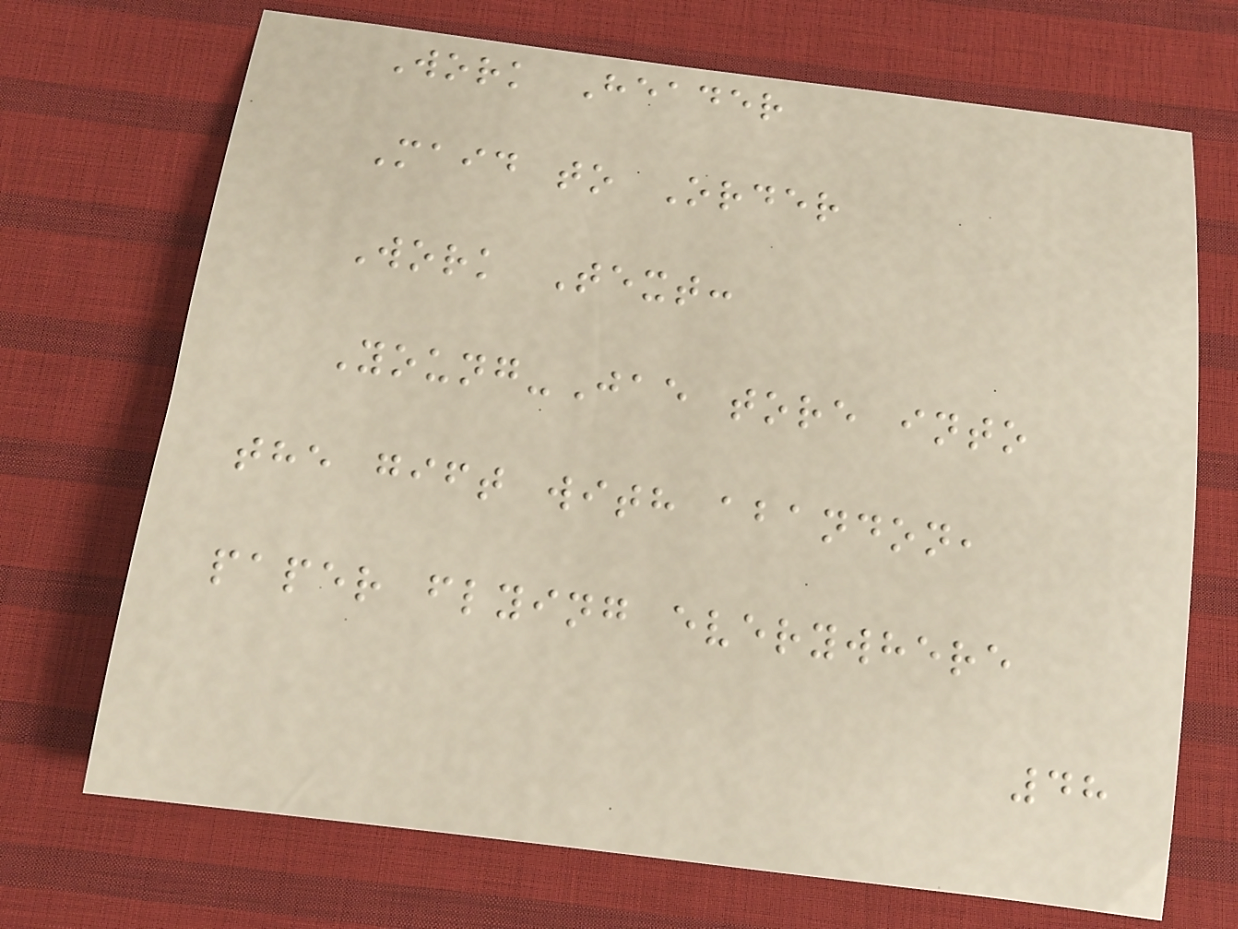Work Header
Maid to Order
Work Text:
Young-Jae tore into
the gift with abandon,
paper flying everywhere
48
